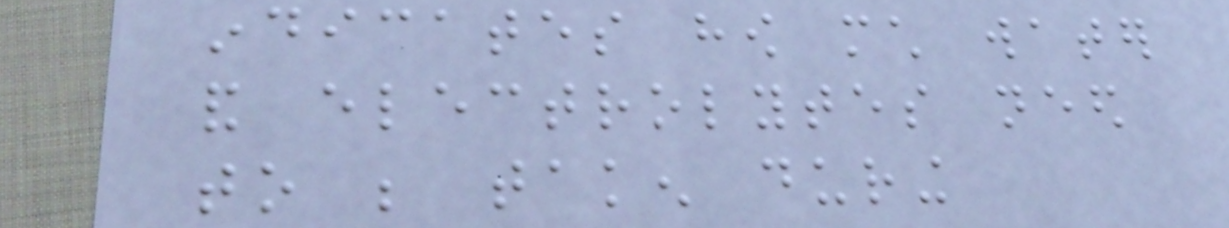indicates how much water
and electrolytes need
to be taken during
